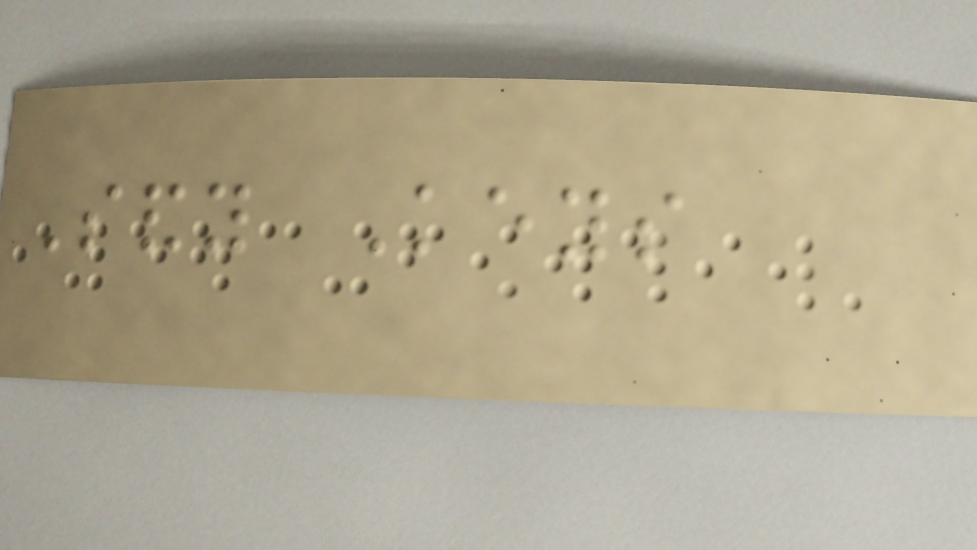Sandy Keys
